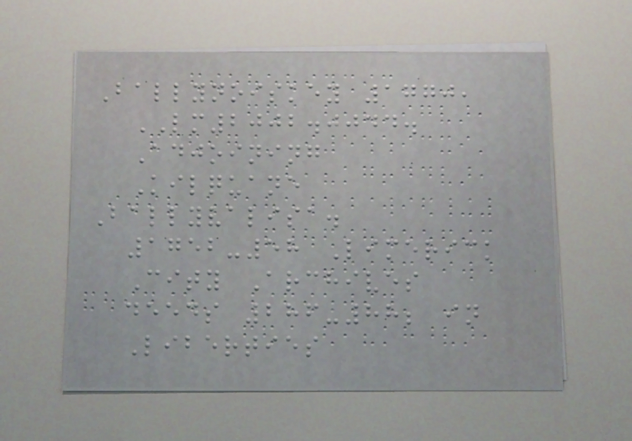Ballynoiskey 1770,
LM2002.0044.
Adjoining
Kilquane
Ballyvalisa.
1752-58 Limerick
City Archives
deeds 286-88; in
Liberties
